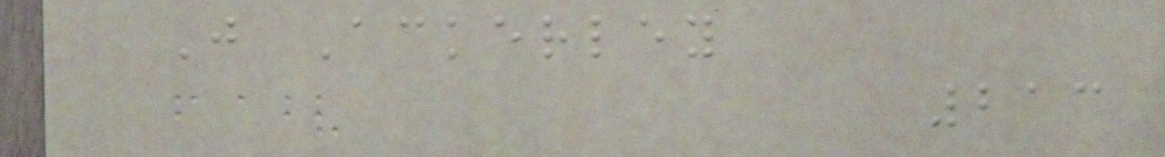J Ackerley
213
